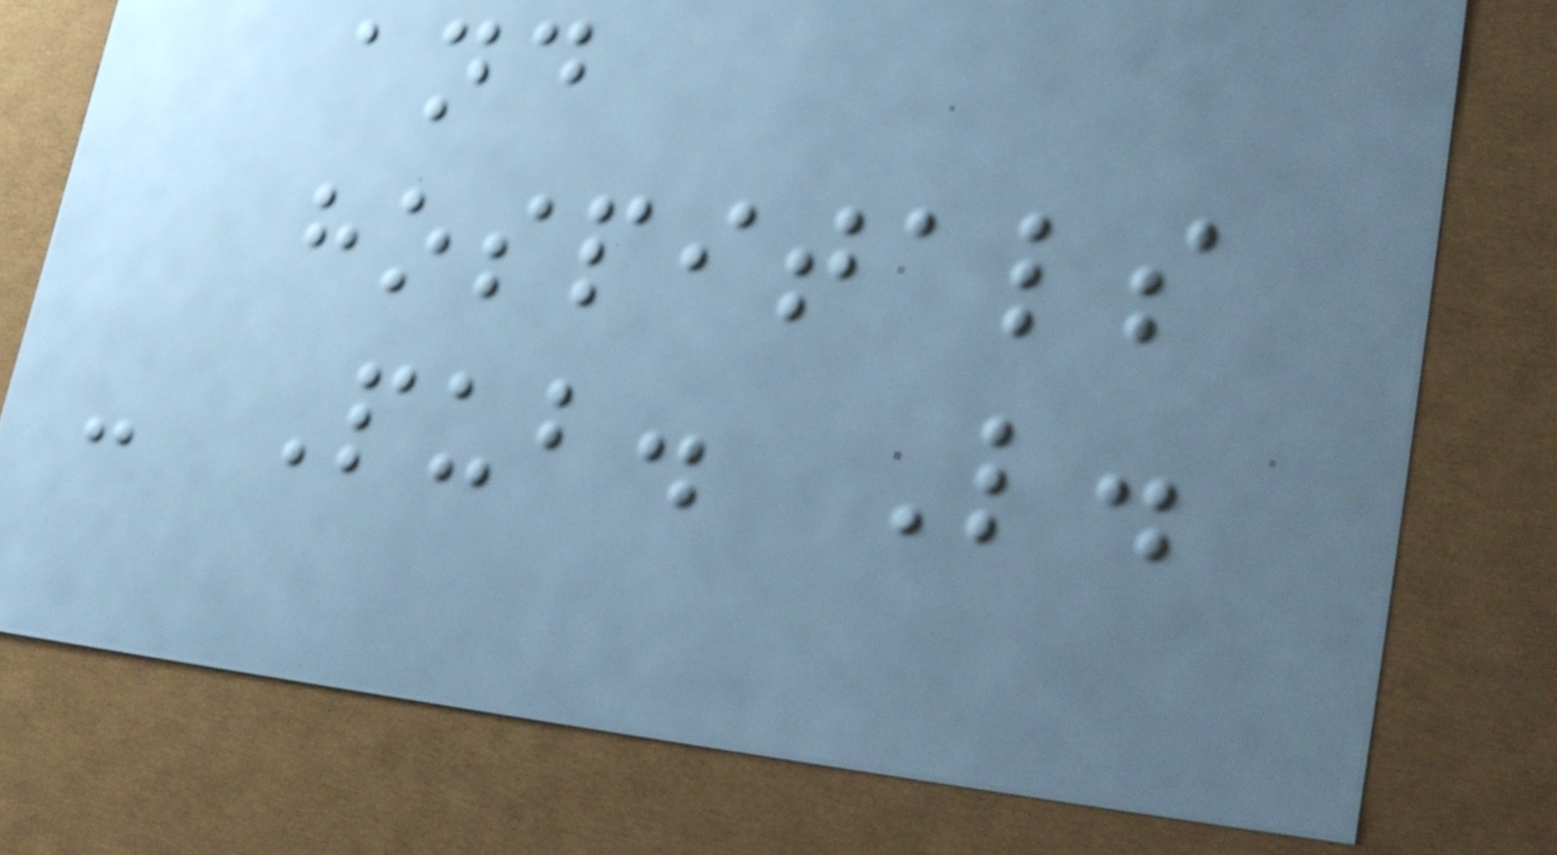and
hospitals
- Pub. L.
